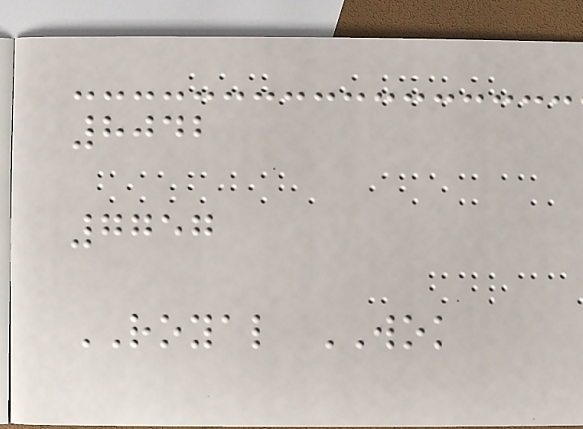8042
7757
ROYAL WOK
